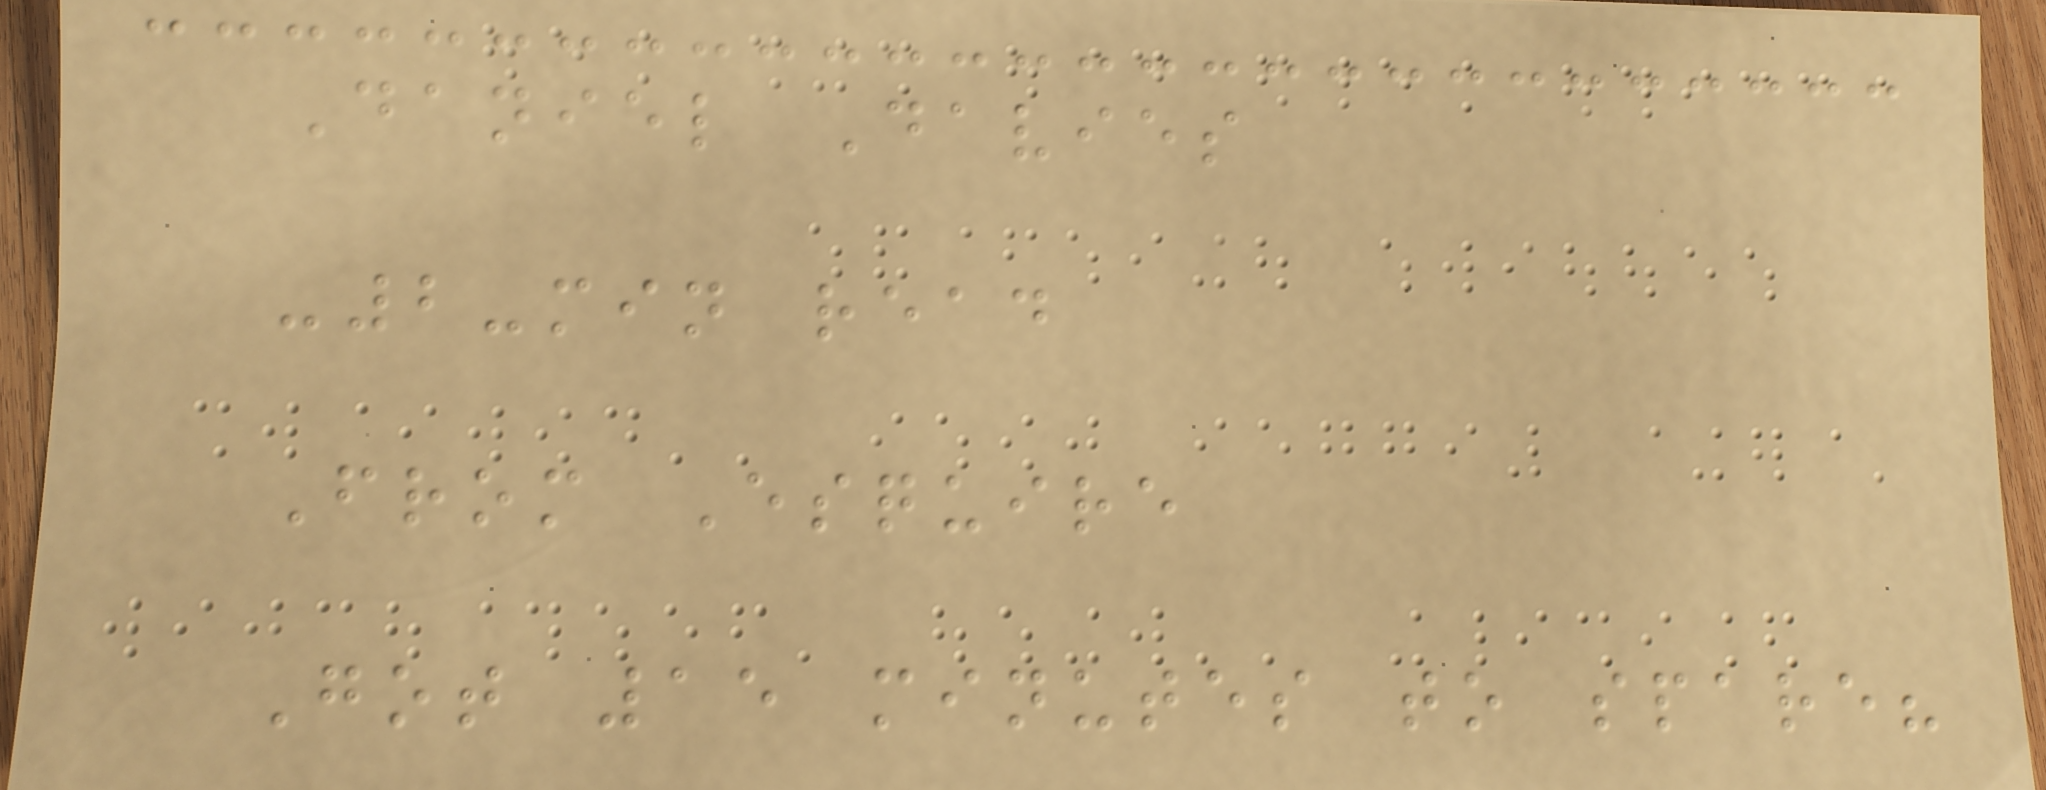Daniel Davies
-2-min read
From Esquire
Got 15 minutes to spare?
